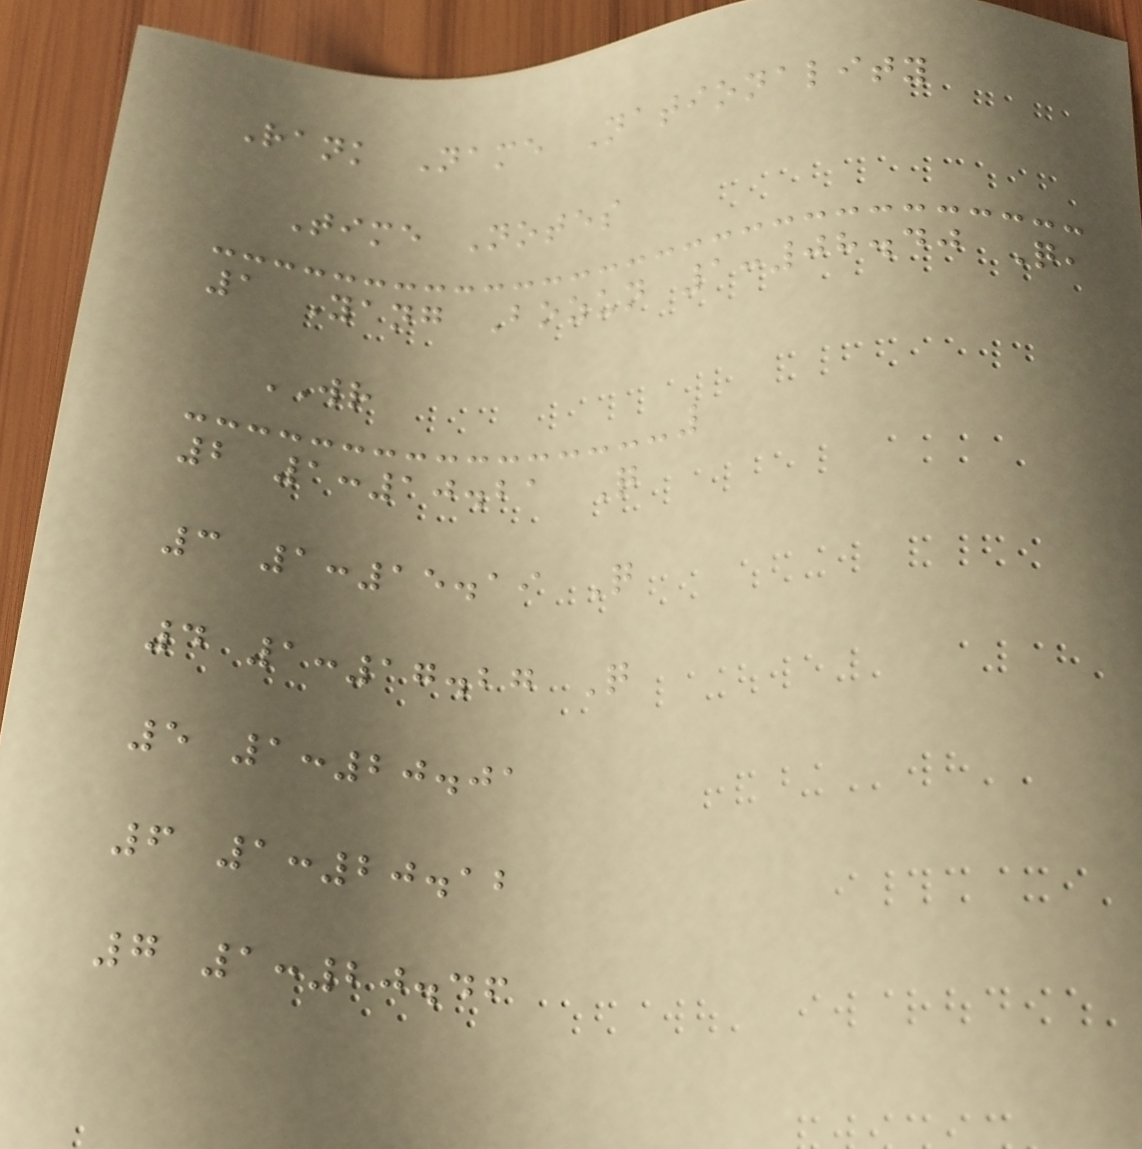Rank Name Nationality
Time Notes
1 Yang Bozun 1:08.40 Q,
WR
2 1:10.21 Q
3 1:15.19 Q
4 1:17.27 Q
5 1:20.01
6 1:20.12
7 1:20.46
